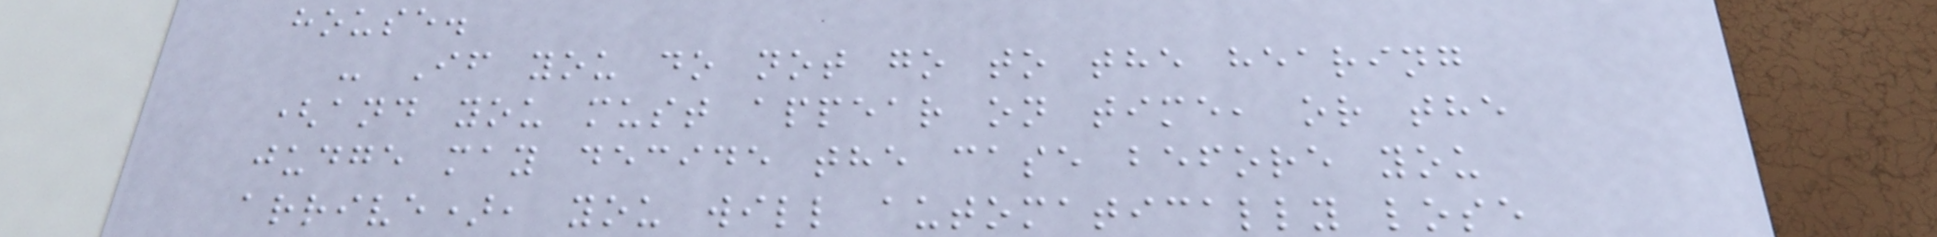house.
- If you do not go to the hearing
(and you must appear on time, or the
judge may decide the case before you
arrive), you will automatically lose
